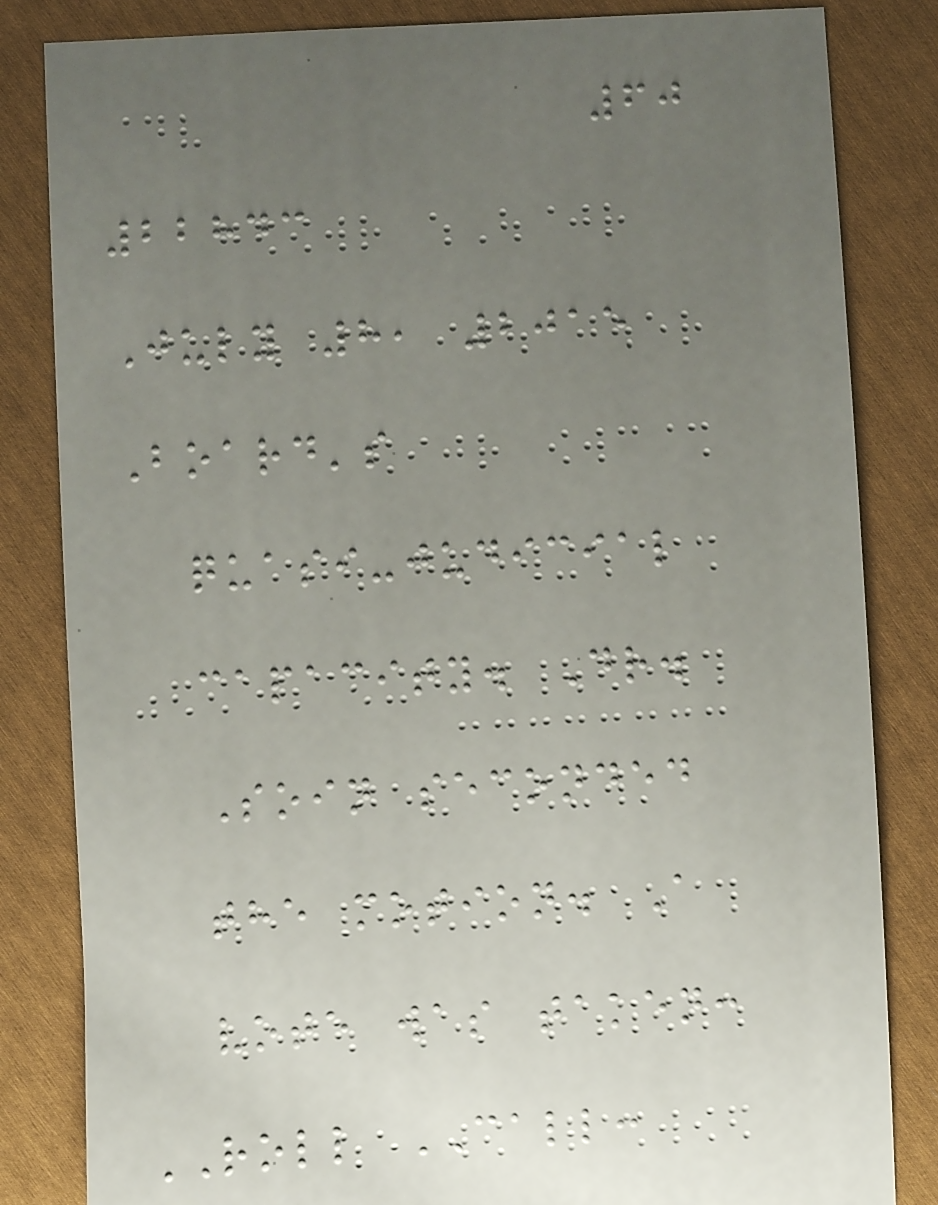60
22843
July 8, 2015
Board's
quasi-judicial
capacity. Dr.
Soin seconded
the motion. A
vote was taken:
ROLL CALL:
